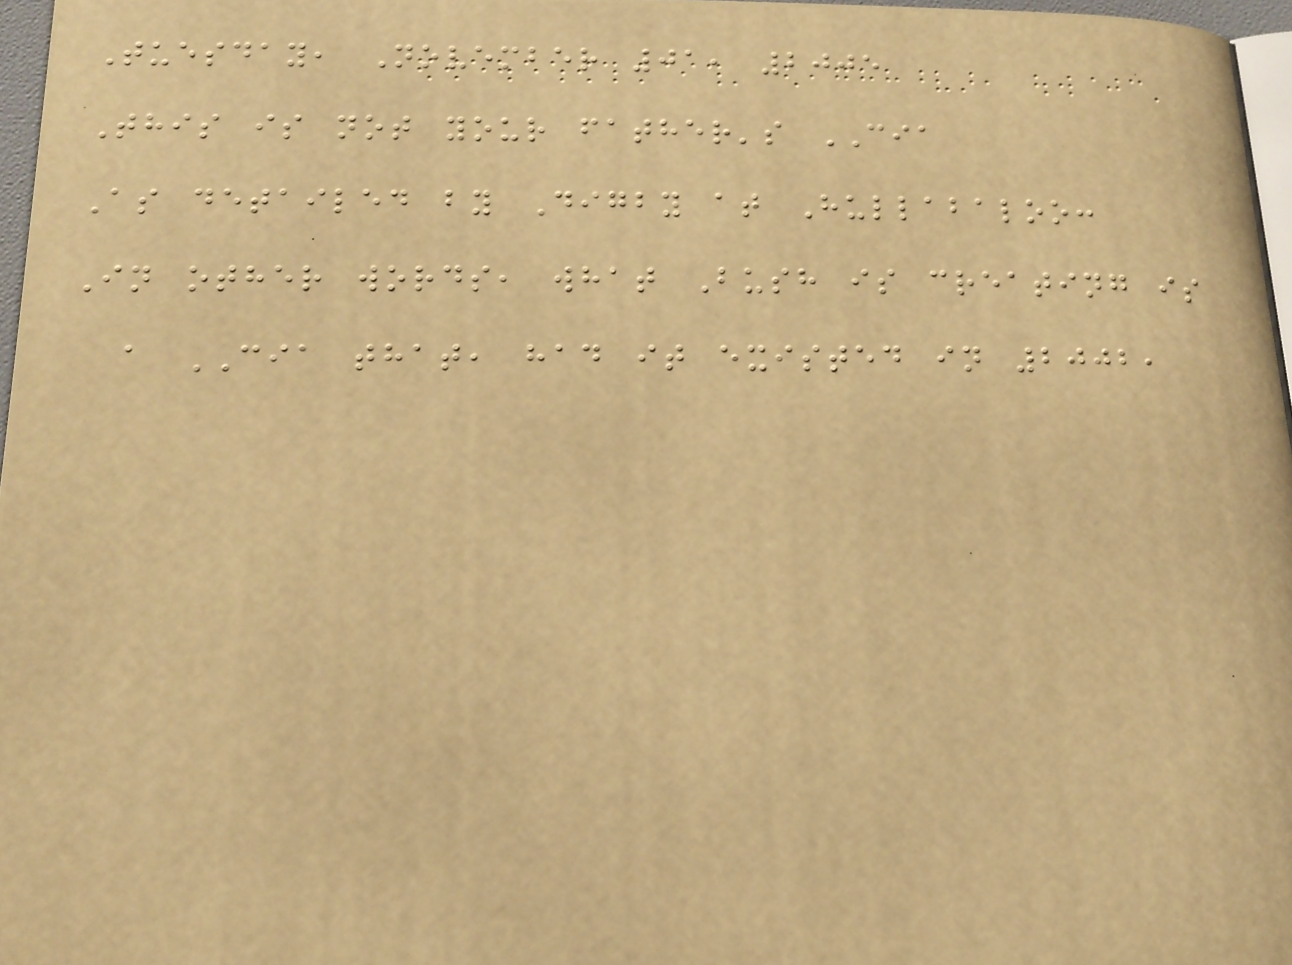Tuesday, November 01, 2005
This is not your father's CIA
As detailed by Digby at Hullabaloo:
In other words, what Bush is creating is
a CIA that, had it existed in 2002,
